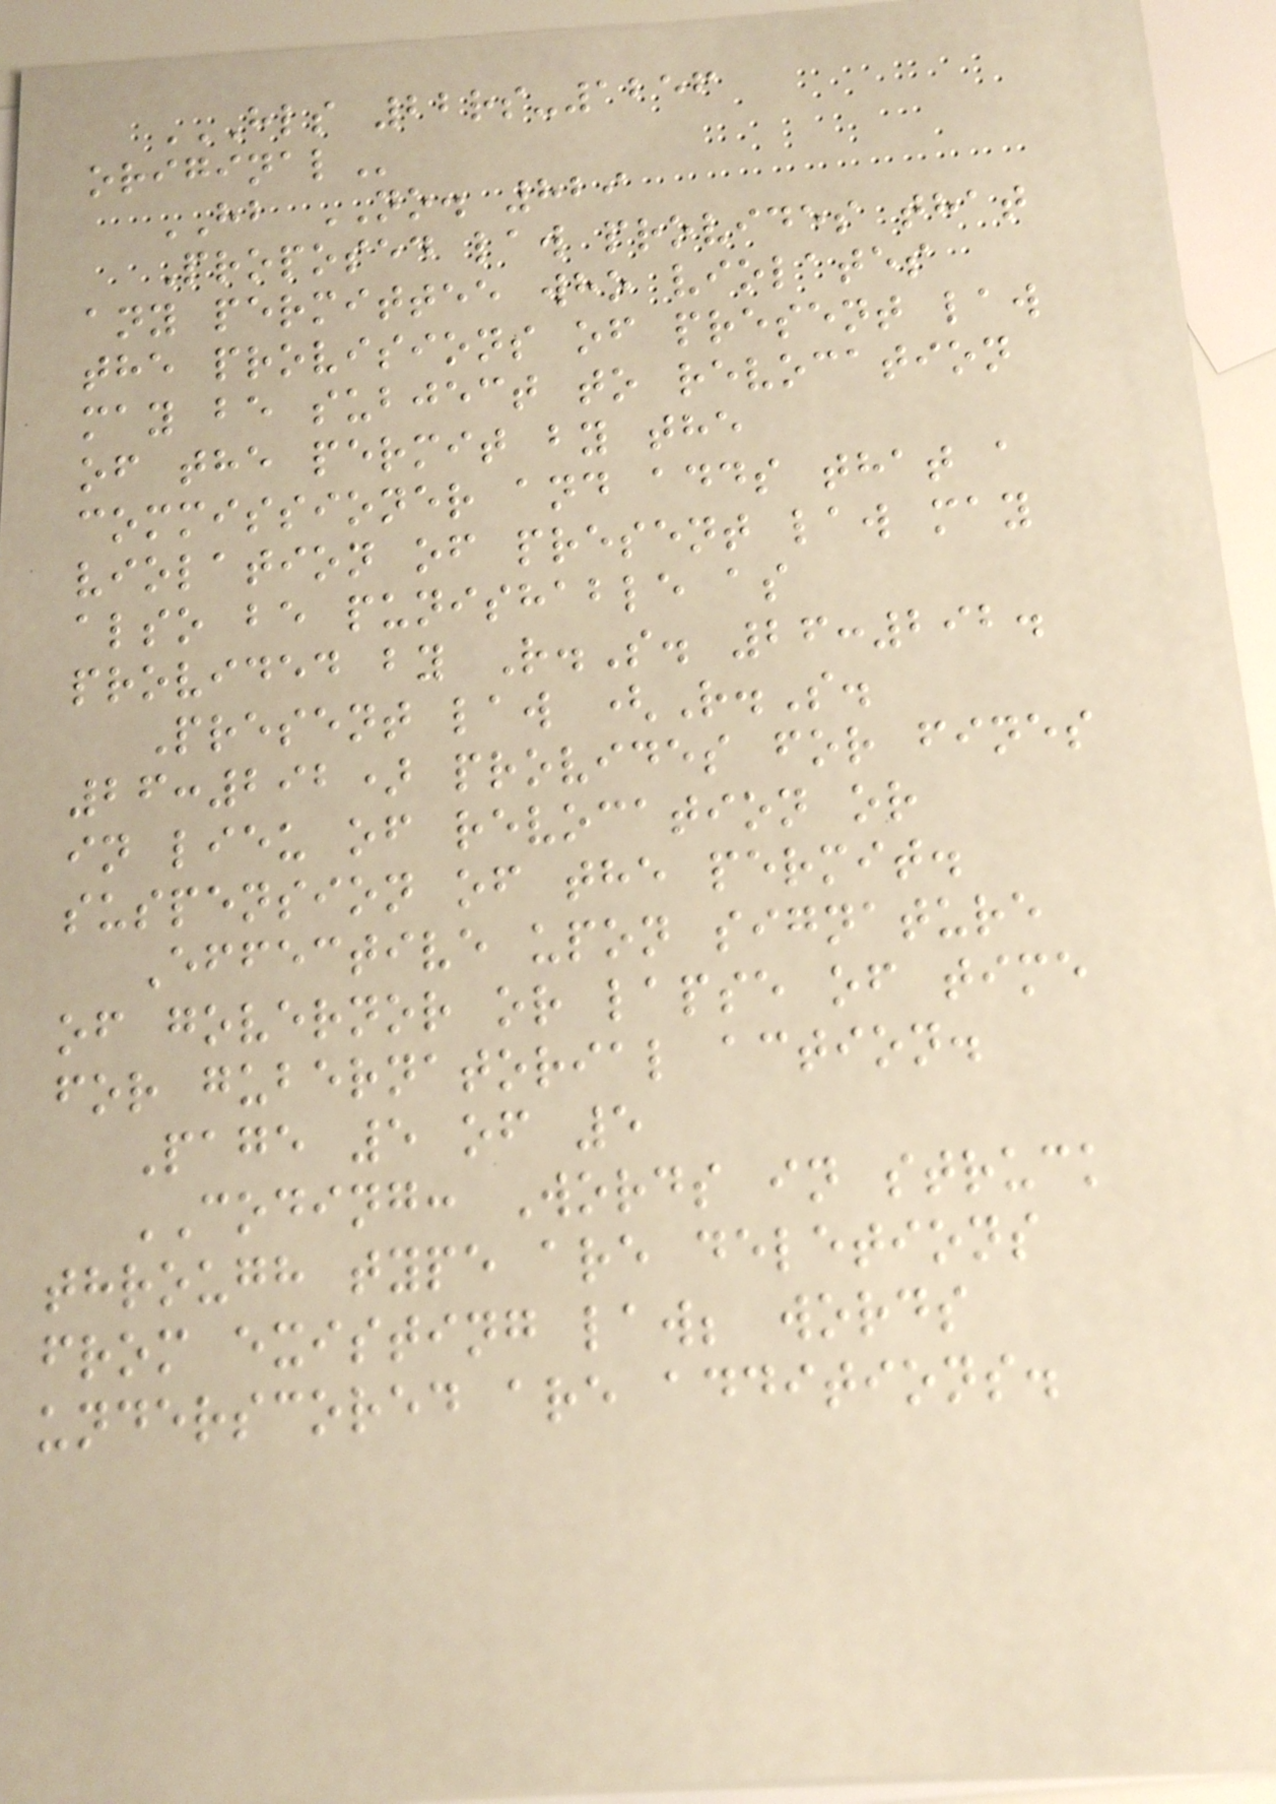HLS 22RS-1256
ORIGINAL
HB NO. 829
Proposed law provides that
any permittee who violates
the provisions of present law
may be subject to revocation
of the permit by the
commissioner and adds that a
violation of present law may
also be punishable as
provided by R.S. 26:292.
Present law (R.S.
26:292) provides for fines
in lieu of revocation or
suspension of the permit.
Effective upon signature
of governor or lapse of time
for gubernatorial action.
Page 5 of 5
CODING: Words in struck
through type are deletions
from existing law; words
underscored are additions.
